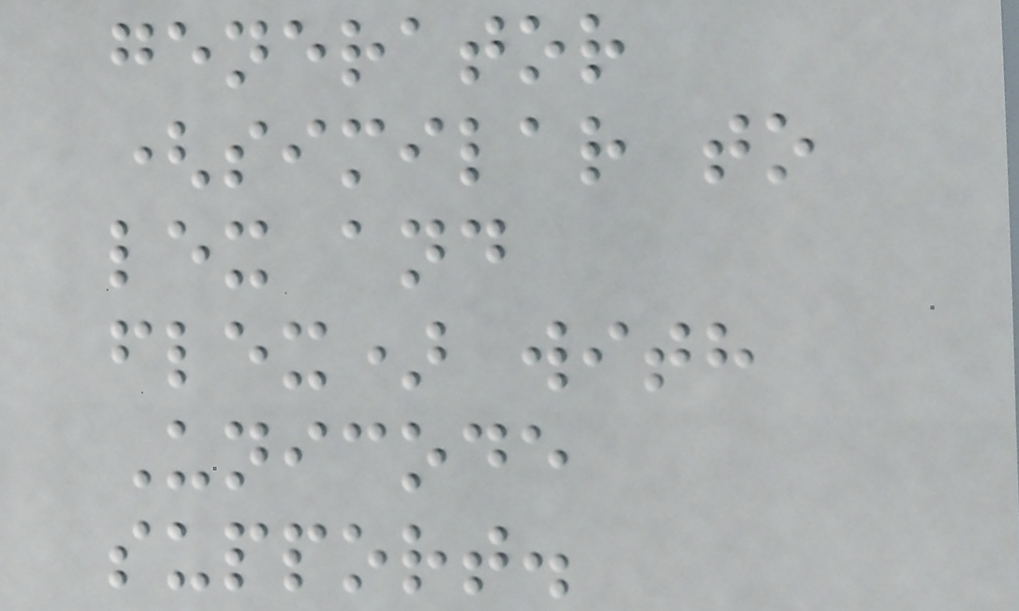generator
(similar to
lex and
flex) with
Unicode
support.
